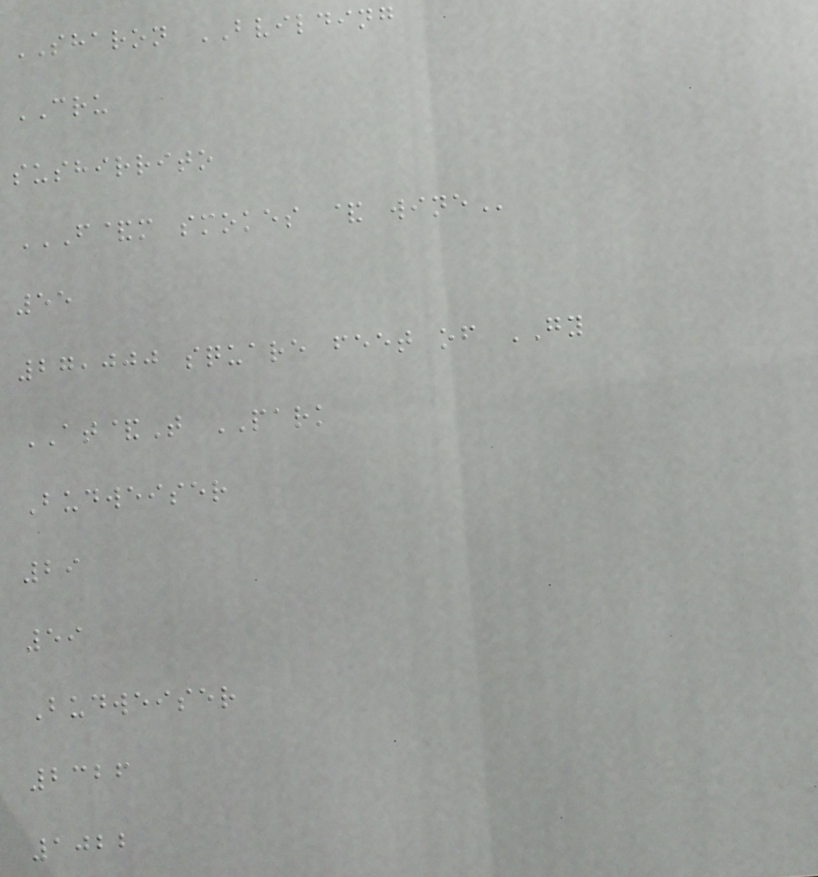SHARON BVILDING
CRU
sushirrito
F&M SMOKES & WINE
55
27,000 square feet of GY
AT&T PARK
Budweiser
29
59
Budweiser
2326
1022
